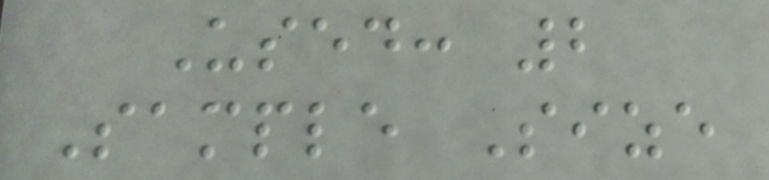Used: 2
Sample Size
